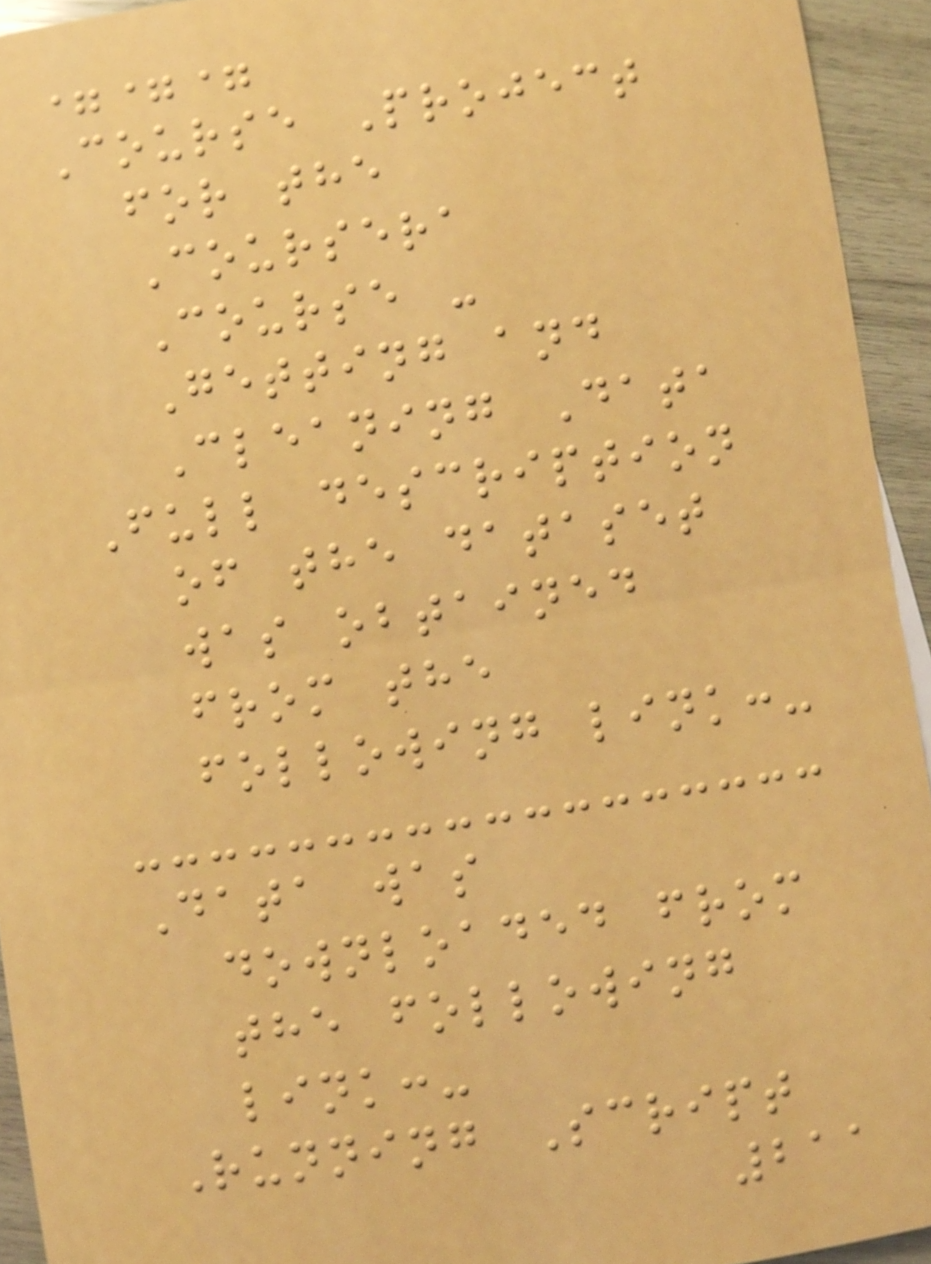===
Course Project
for the
Coursera
Course -
Getting and
Cleaning Data
Full description
of the dataset
was obtained
from the
following link:-
Data was
downloaded from
the following
link:-
Running Script
211
